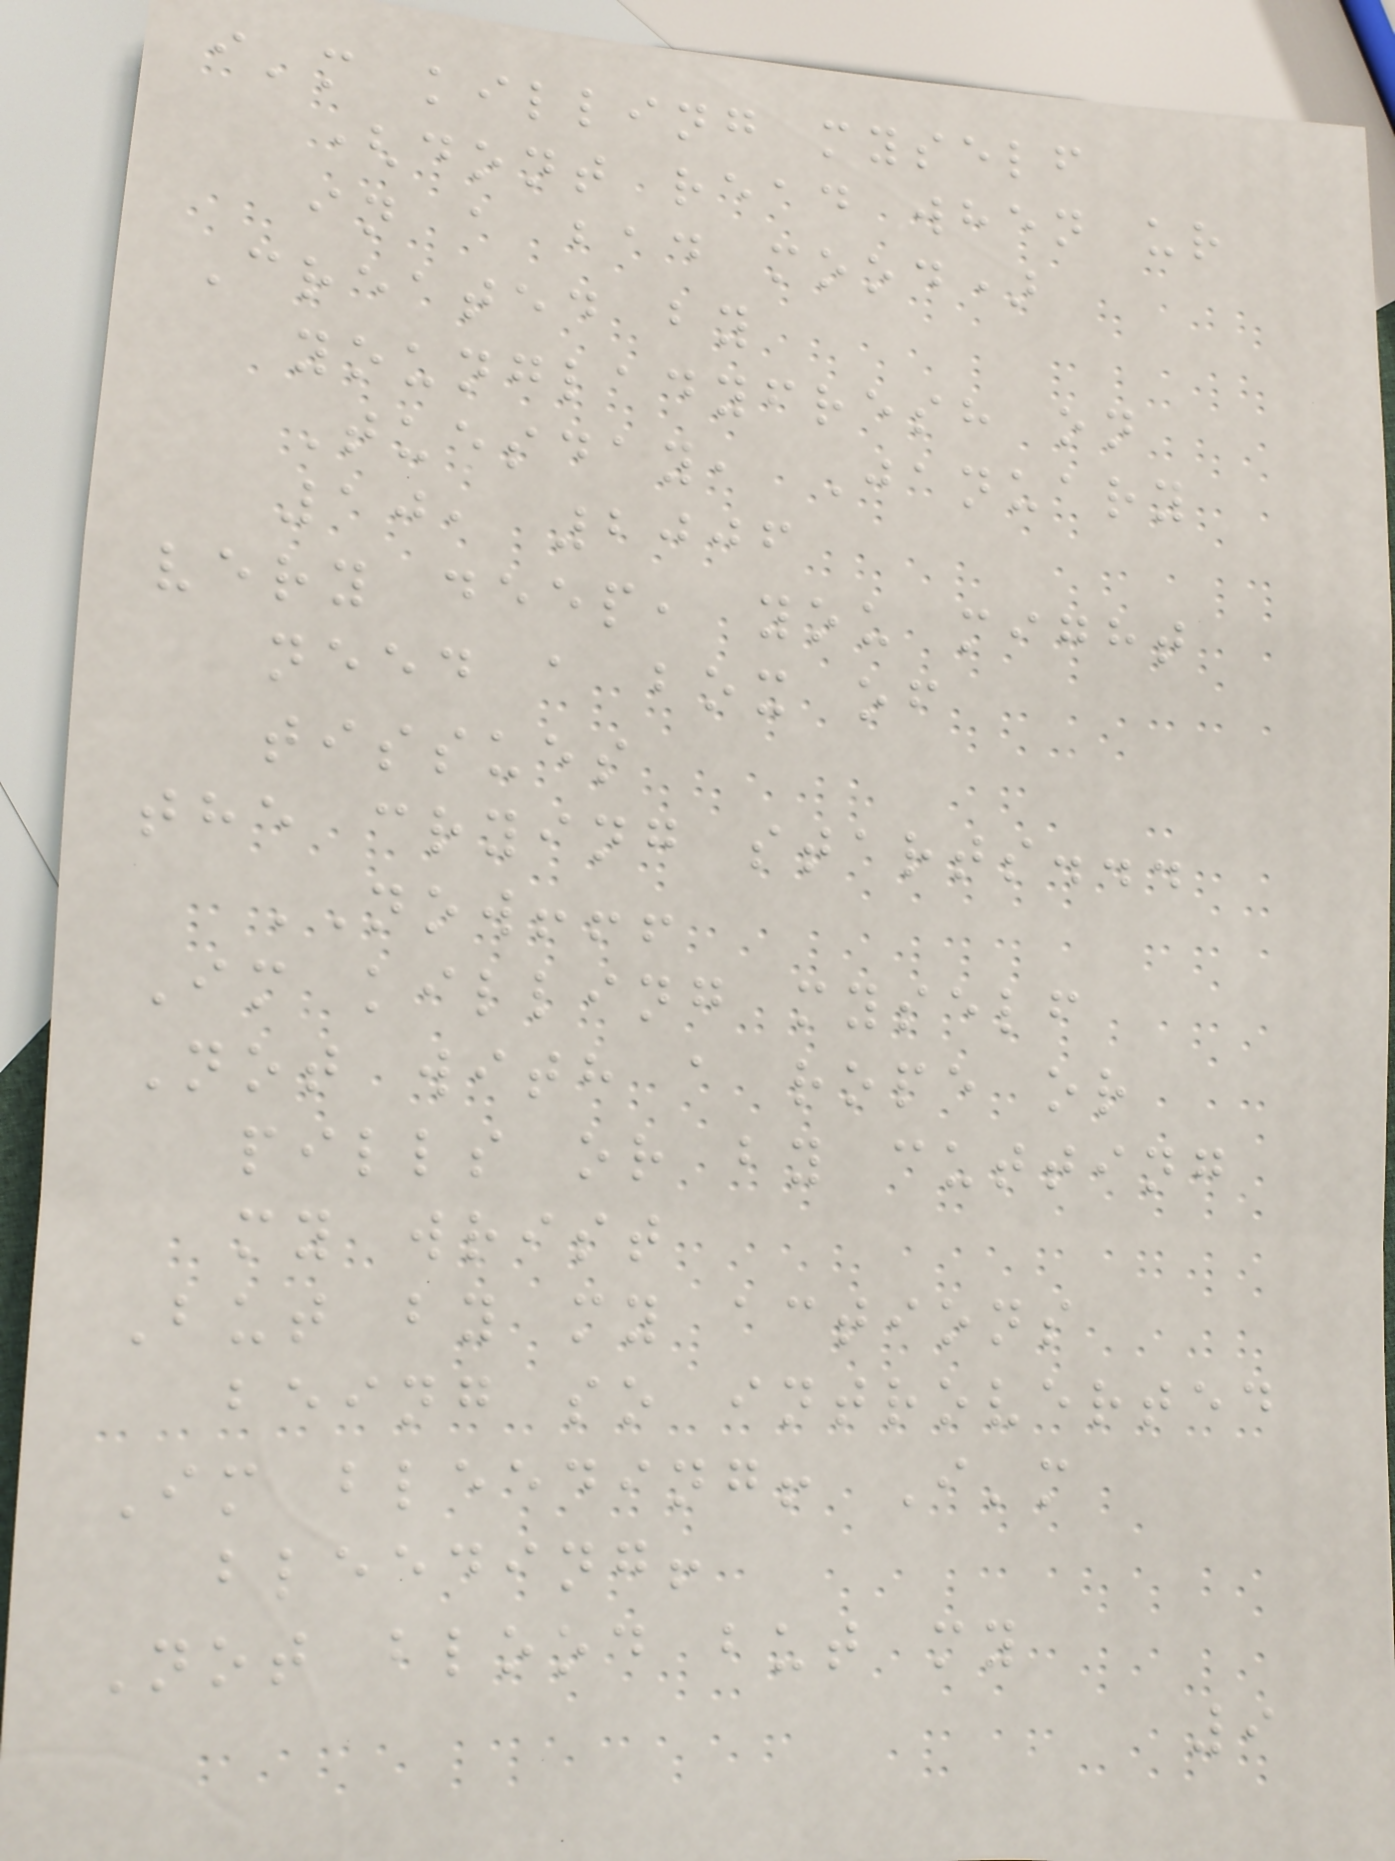i'm killing myself
(dont read when ur
in a bad mood)
Created by
youngladyfresh on
Tuesday, January
10, 2006
very deep, you might
need a box of
tissues
the crying starts...
NOW!!!
Im killing myself
Not with a rope or
pills or by cutting
my wrist
But by my actions
being so introverted
Im bleeding! I'm
bleeding!
Not blood but my
9
